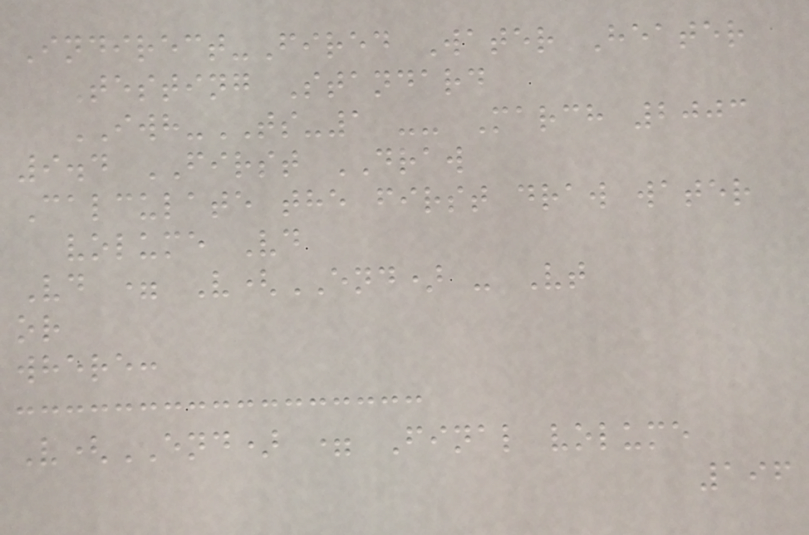Indirect-Fired Water Heater
Testing Standard
IWH-TS-1 -- March 2003
9.4 FIRST DRAW
Calculate the first draw water
volume Vd
Vd = V(END) - Vt
or
where:
V(END) = Final volume
196
